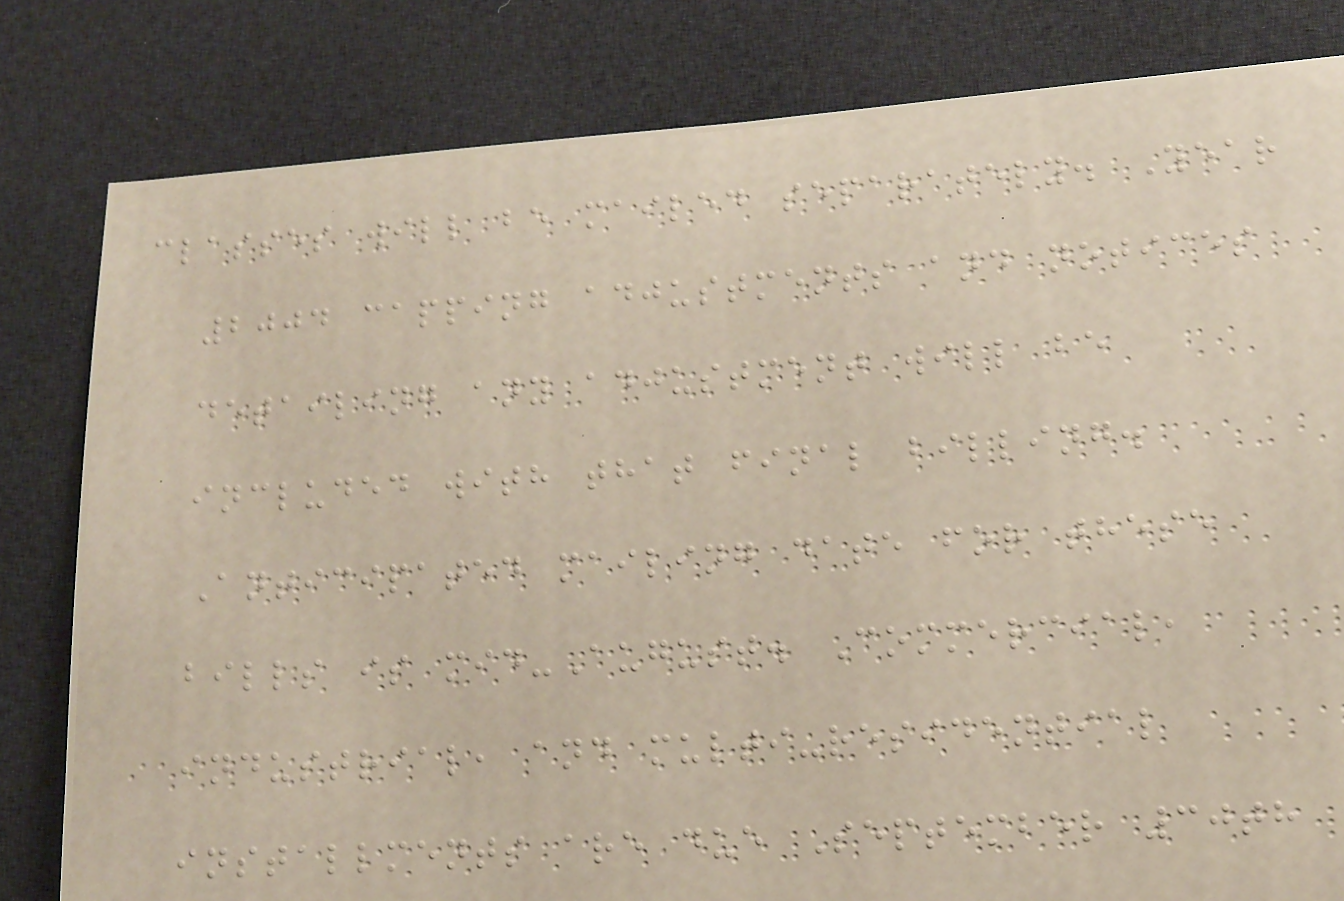classes will be mailed separately. Year
2004 capping adjustments and notices
detailing any adjustment will be
included with that final billing.
Anticipated mailing date for these
bills is mid-August. Commercial,
industrial, and multi-residential
installments are due September 30th
